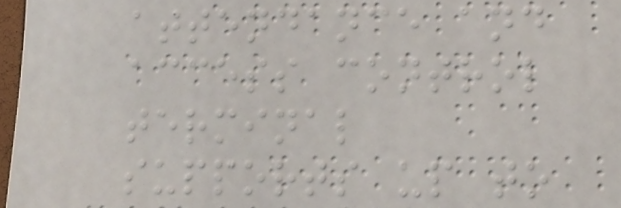attendance and
access control
terminal
supports up to
